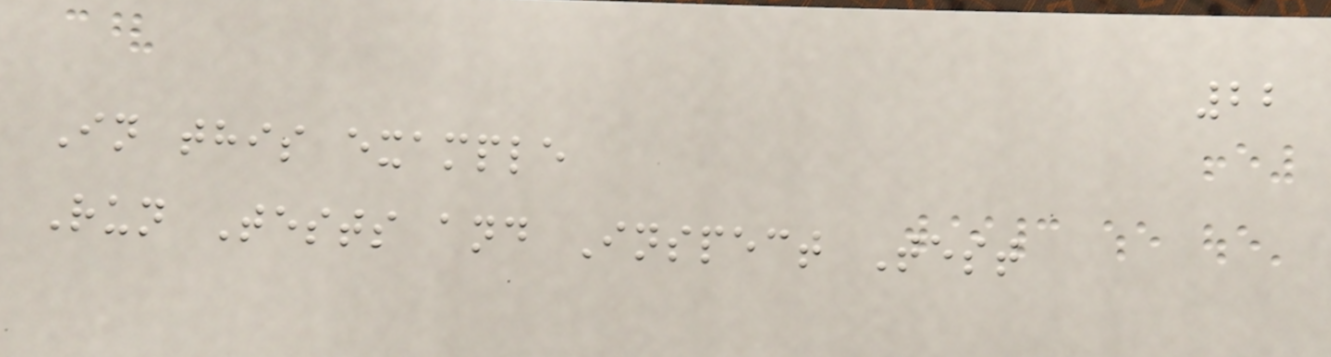22
In this example
Run Tests and Inspect Test
